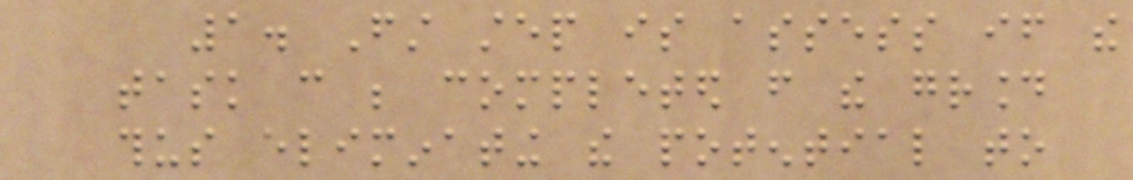1. First step is assess if the
task can be completed from the ground
thus eliminating the potential to
